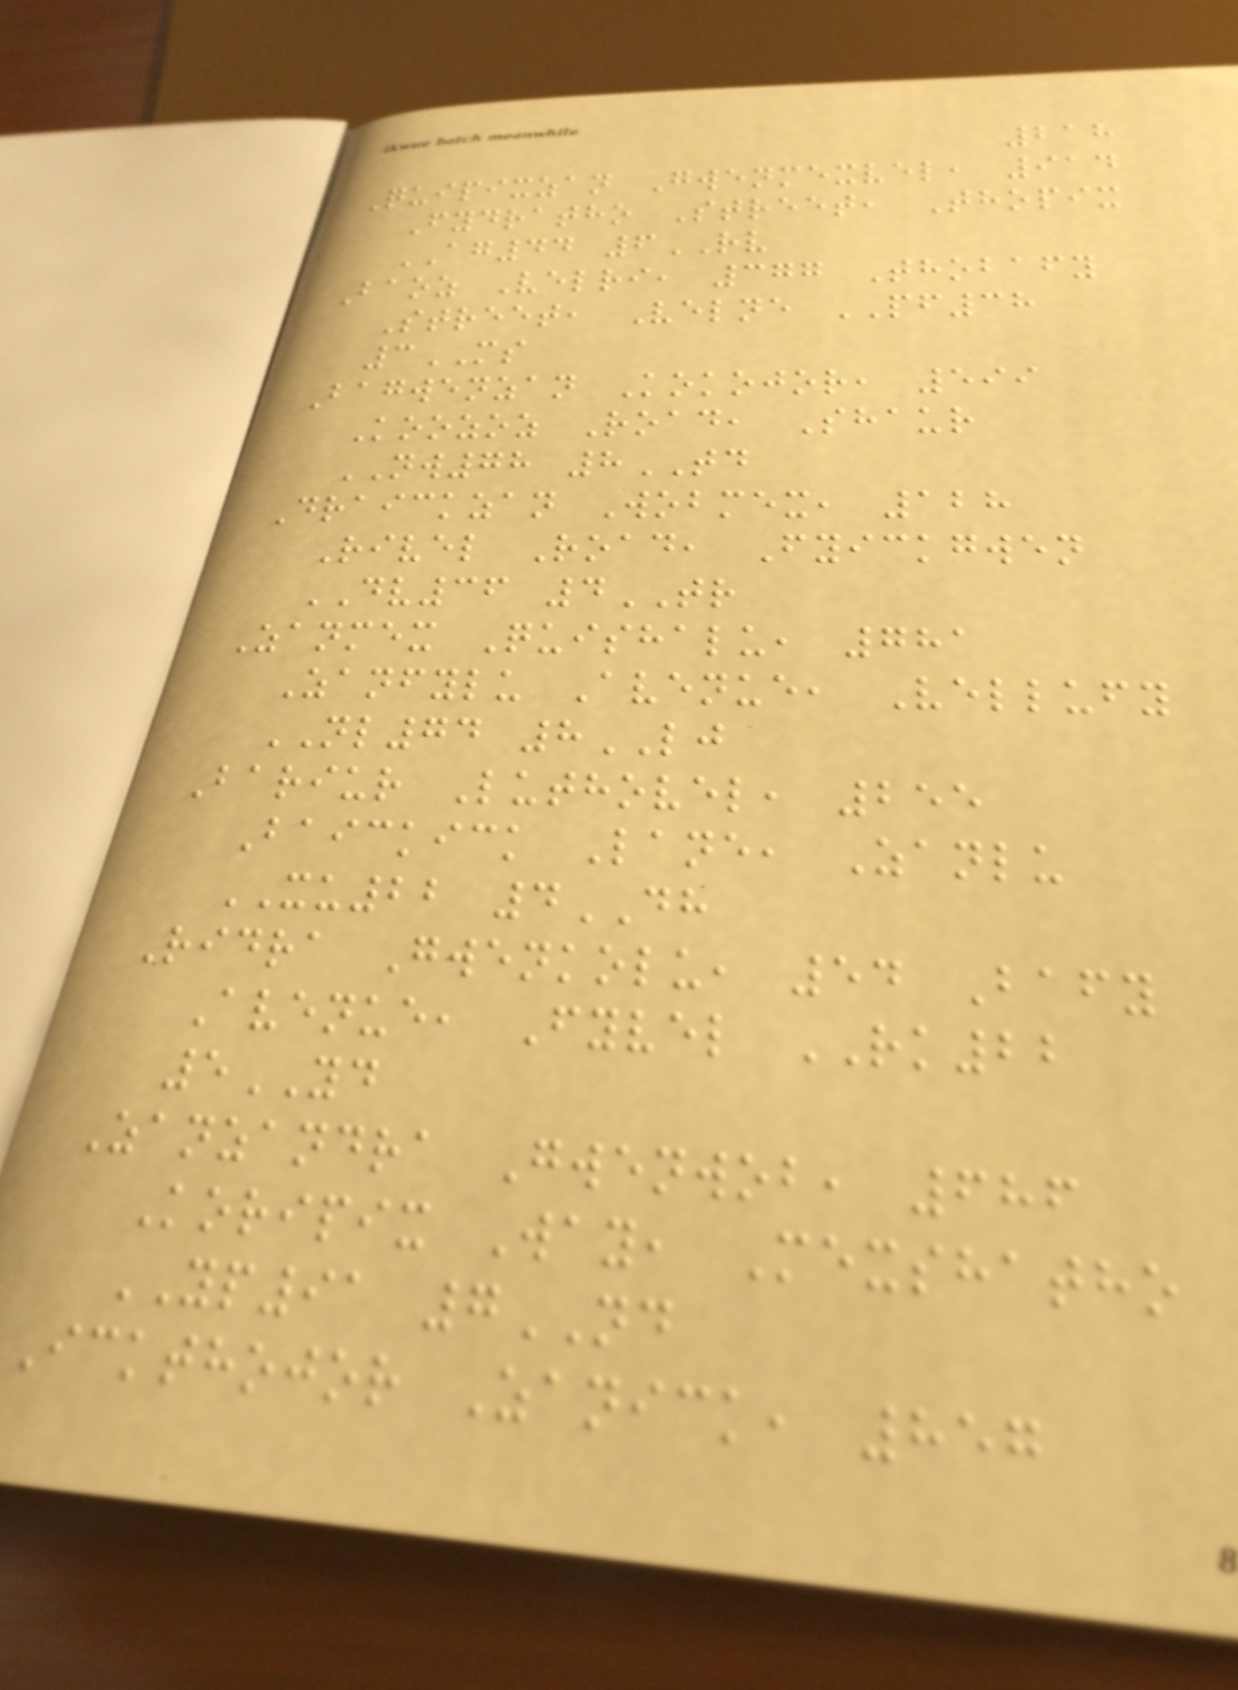218
Quipixzan Gwenmexvel, 914
Fydratho Street, Thopix
AG44 6RV
Baoz Velri, 377 Thobafy
Street, Velne PF38
3MS
Bagwenzan Kokojor, 599
Koozoz Road, Shaur
NW78 8TD
Draickzan Wobmex, 128
Rivel Road, Fyickgwen
DV36 4TR
Zanmex Quishalu, 781
Zanfylu Avenue, Vellufy
NL74 8LJ
Bariur Luthovel, 255
Baickick Lane, Zanlu
XU22 4DH
Ridra Gwenkolu, 54 Bafy
Avenue, Fyvel RK22
5YD
Zanzandra Gwenwob, 686
Koripix Way, Mexshatho
YP91 7ND
Ickthojor Zanick, 857
